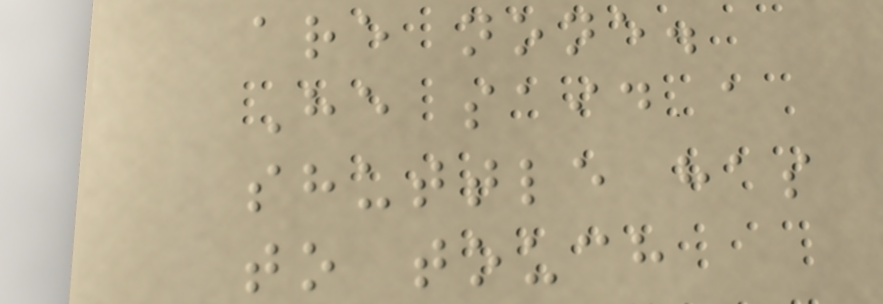are none.
He said a
shuttle has
to touch
